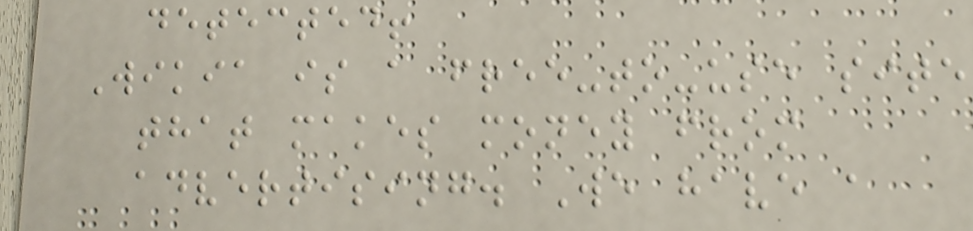detected!
Wikia is a free-to-use site
that makes money from
advertising. We have a
